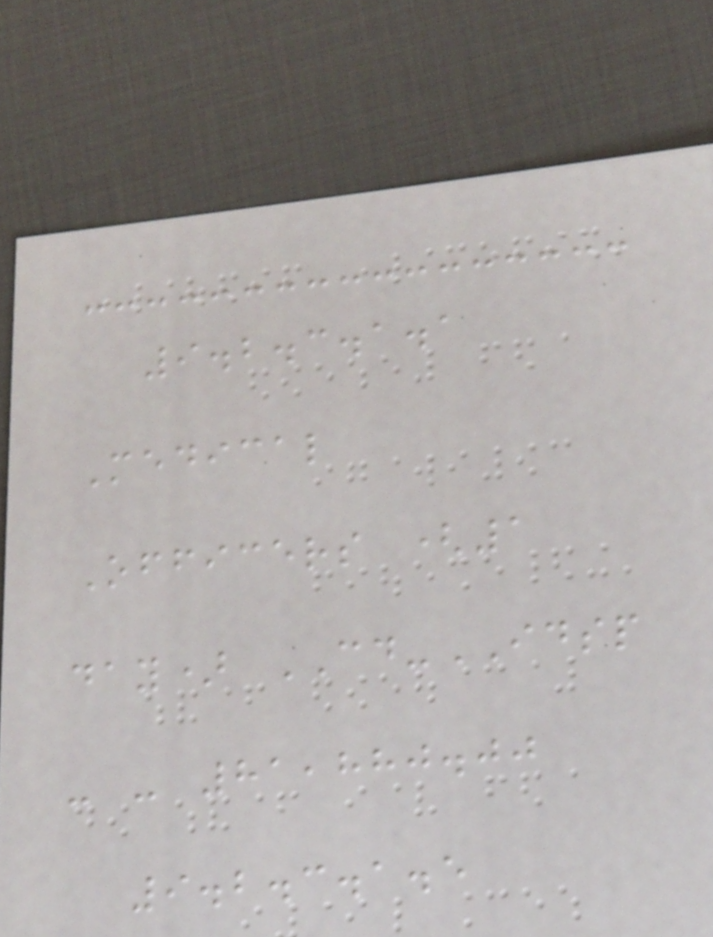9.2.3.1.1
Medical
Officers (1
day) CD-IDSP
- - 81,880.00
9.2.3.1.5
